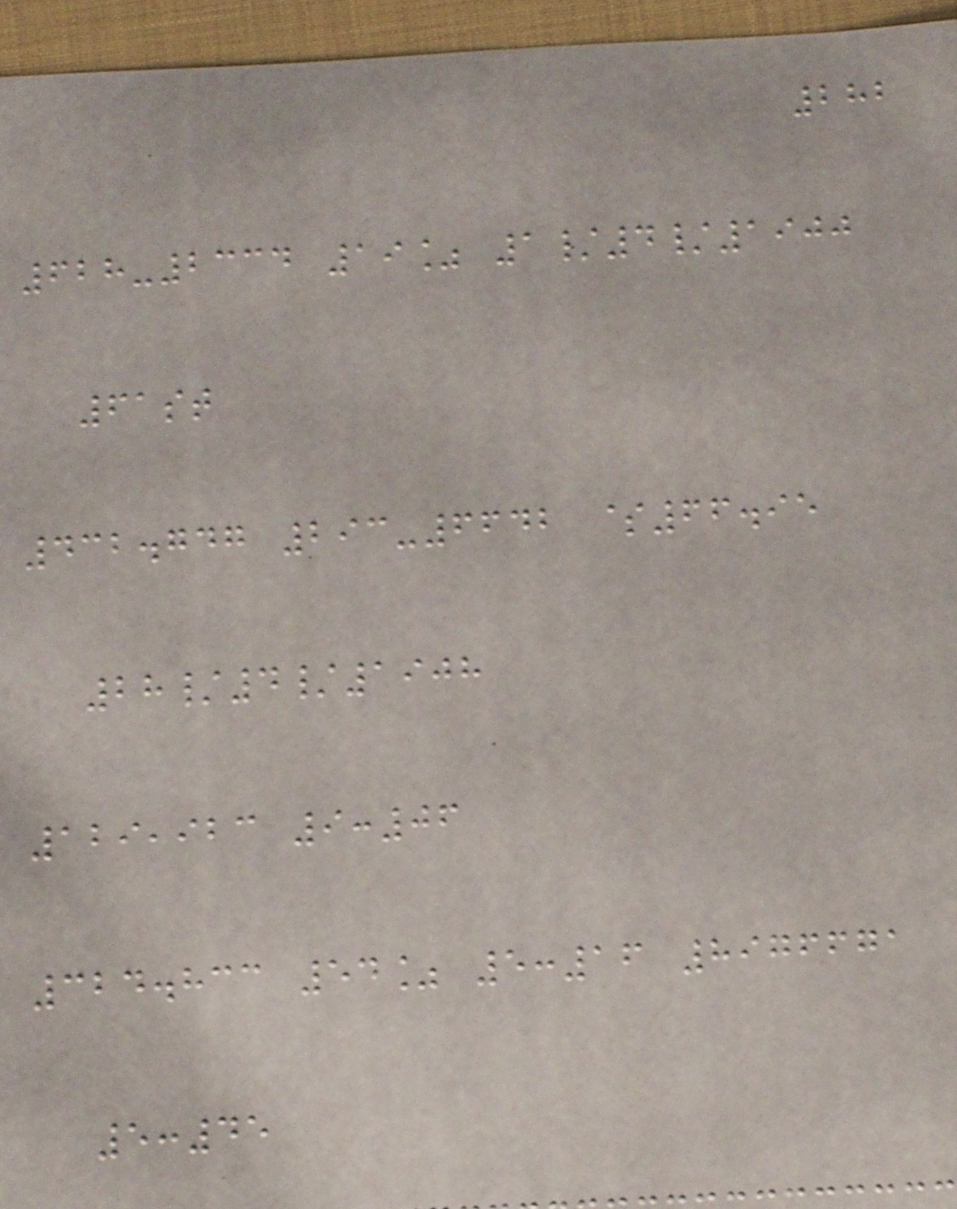282
628-2334 19% 1/4/1900
61st
432.747 293-6642 $66.95
28/4/1908
129,923 9:06
324.833 54% 5:16 8976671
5:45
